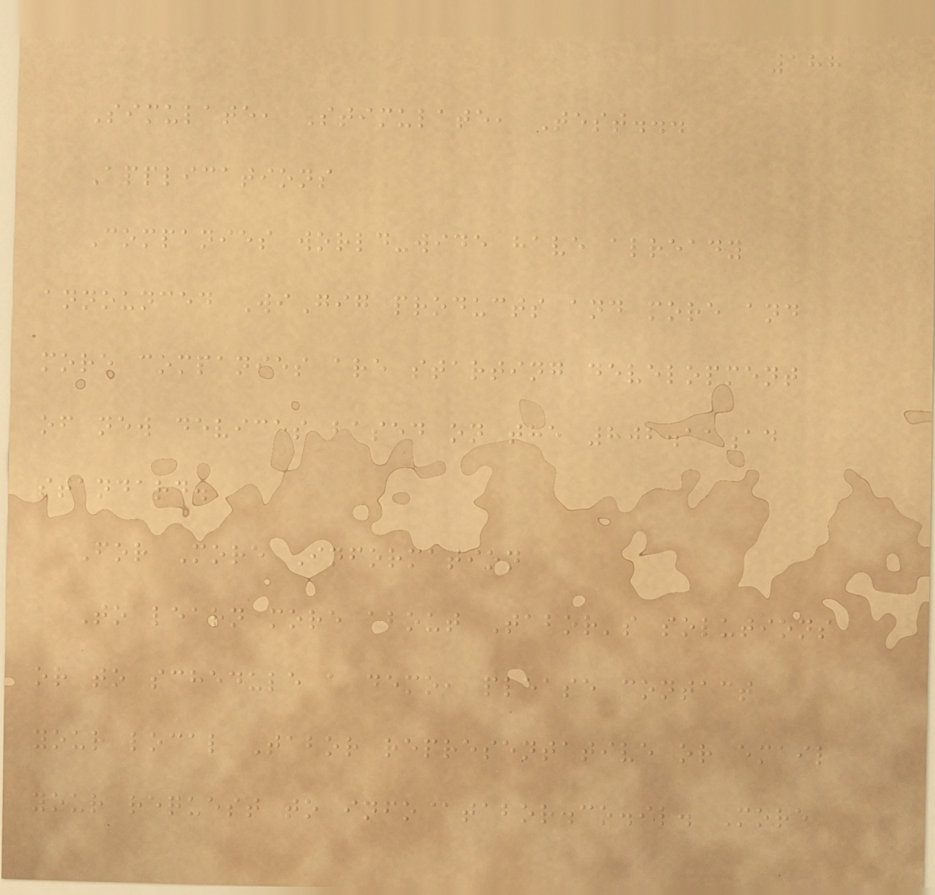188
Simulate, Stimulate, Test...
Applications
Companies world-wide have already
announced WiGig products and more and
more companies are starting development
of new devices based on the 802.11ad
standard.
For More Information
To learn more about Tabor's solutions
or to schedule a demo, please contact
your local Tabor representative or email
your request to info@tabor.co.il. More
